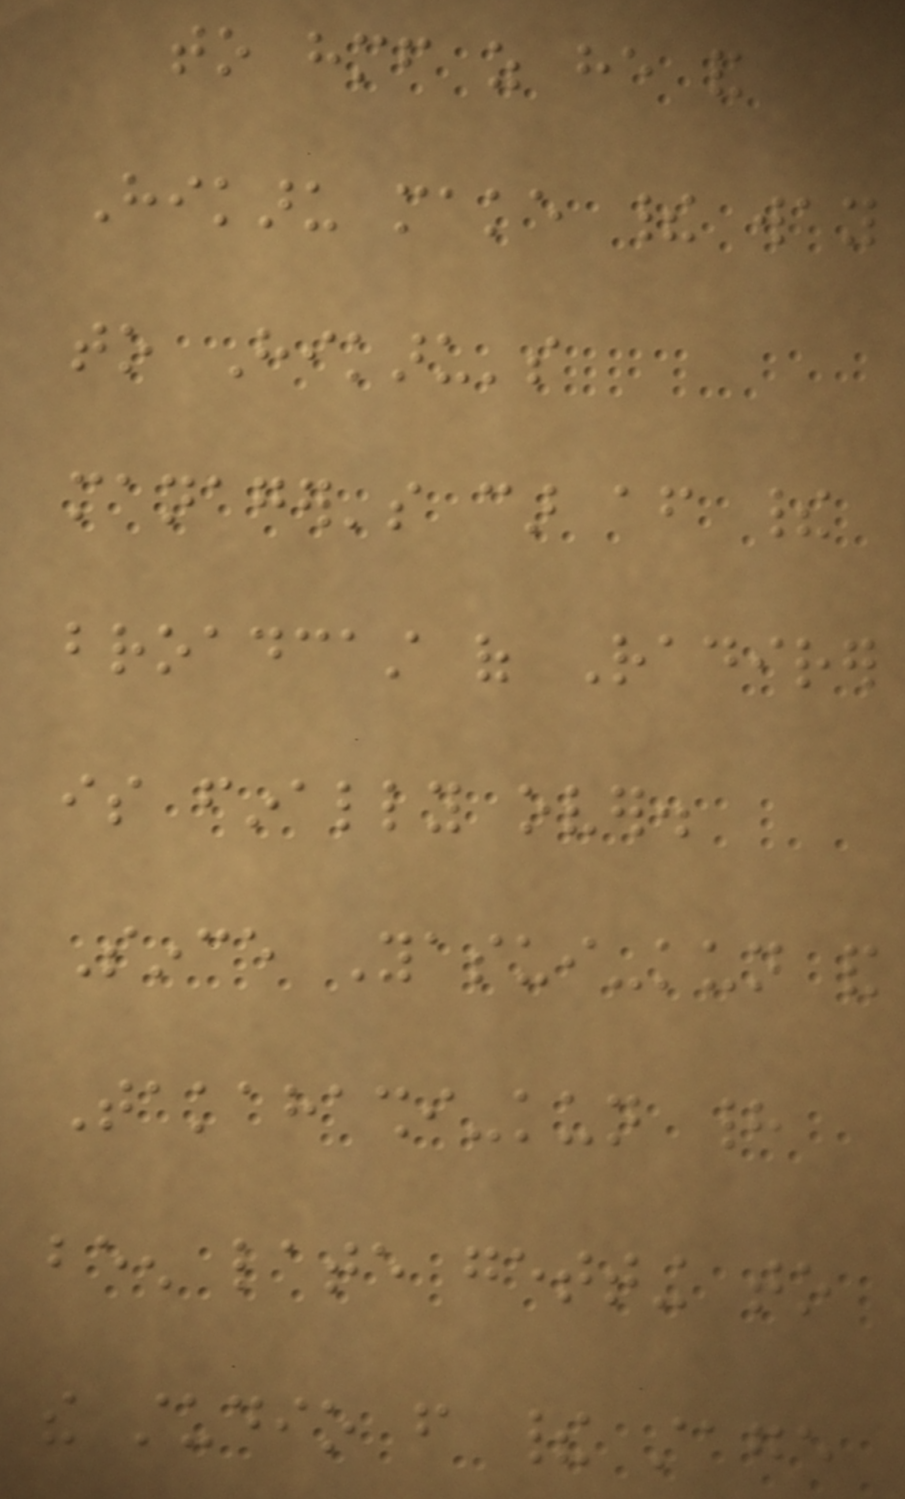to himself as he and
Hikaru make their way
to Hikaru's
manager's car after their
broadcast of Radirer
is finally over.
Since Yasui-kun and
Takahashi-kun had
been late getting to
the studio from their stage
